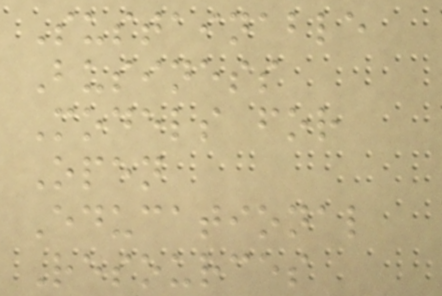Sustainable
Business
Models for
Open
Educational
Resources
